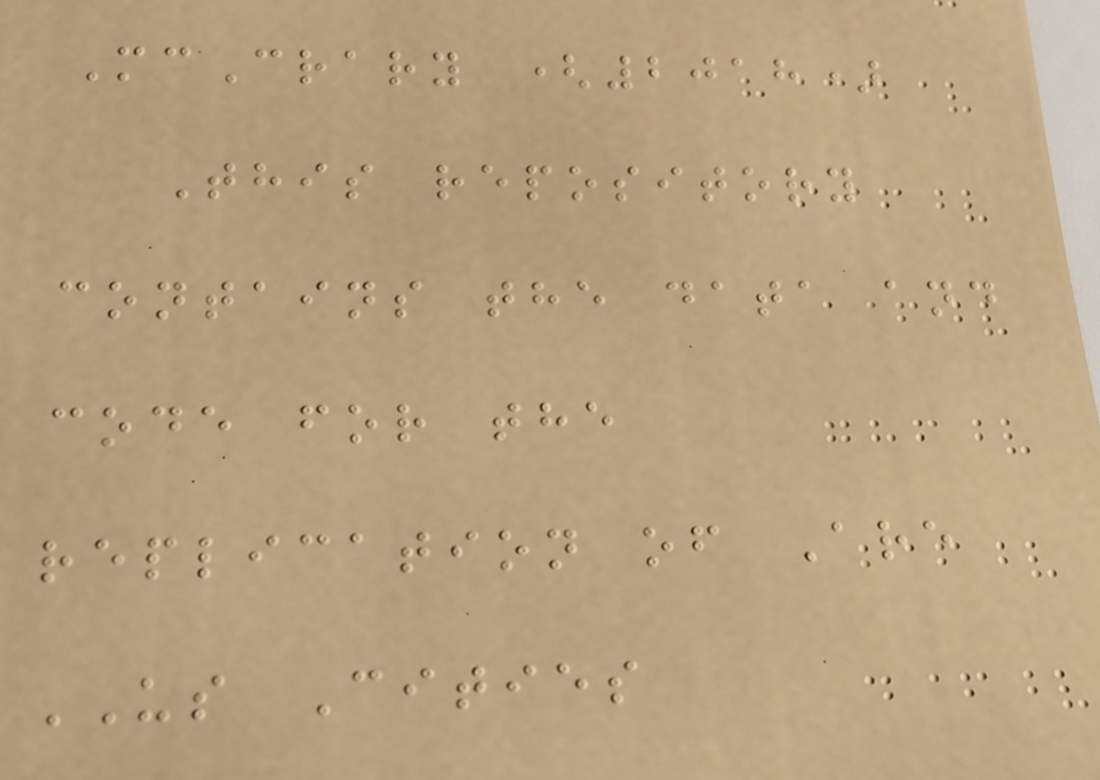McCrary (2018)
This repository
contains the data and
code for the
replication of Are
US Cities
